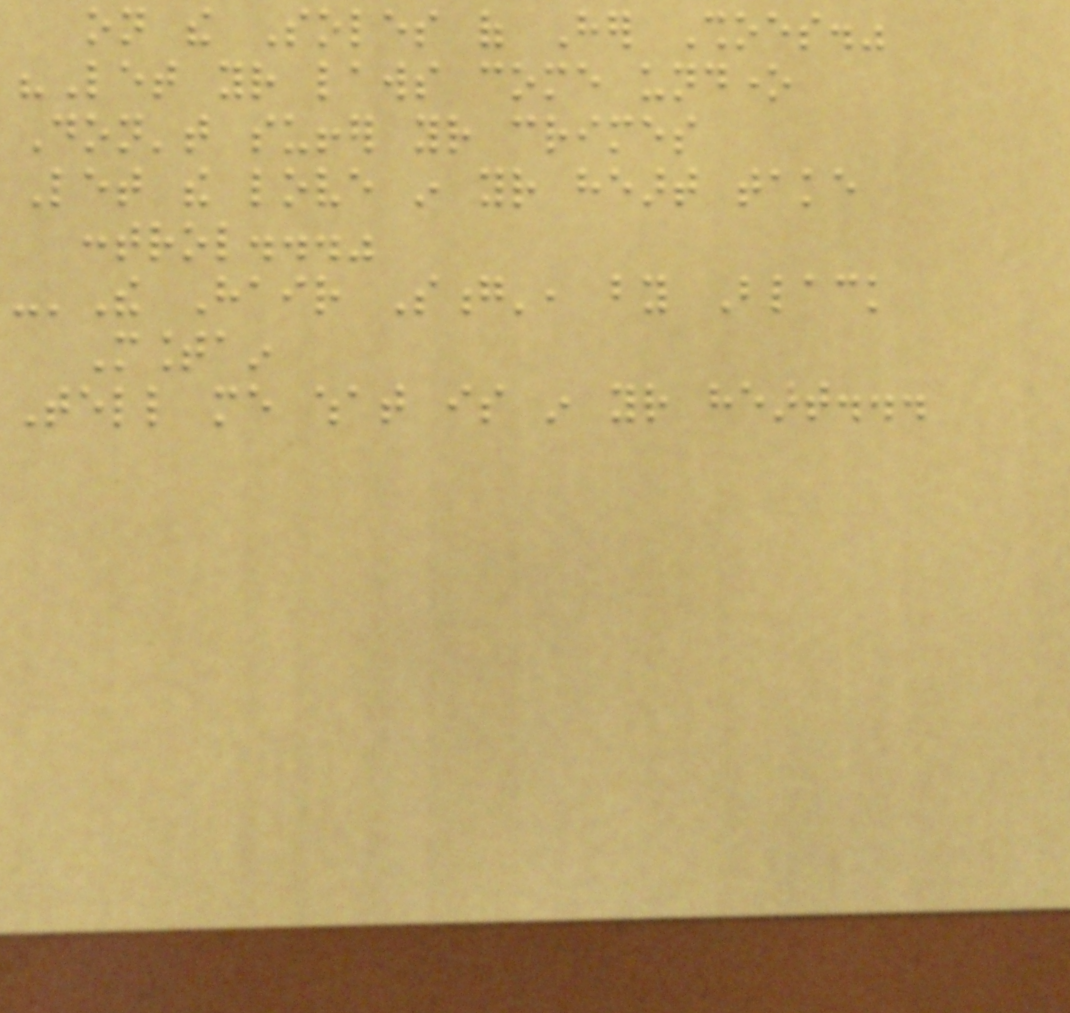on the Soles of Her Shoes."
"Let your laws come undone
Don't suffer your crimes
Let the love in your heart take
control..."
-'The Hair Song', by Black
Mountain
Tell me what is in your heart...
